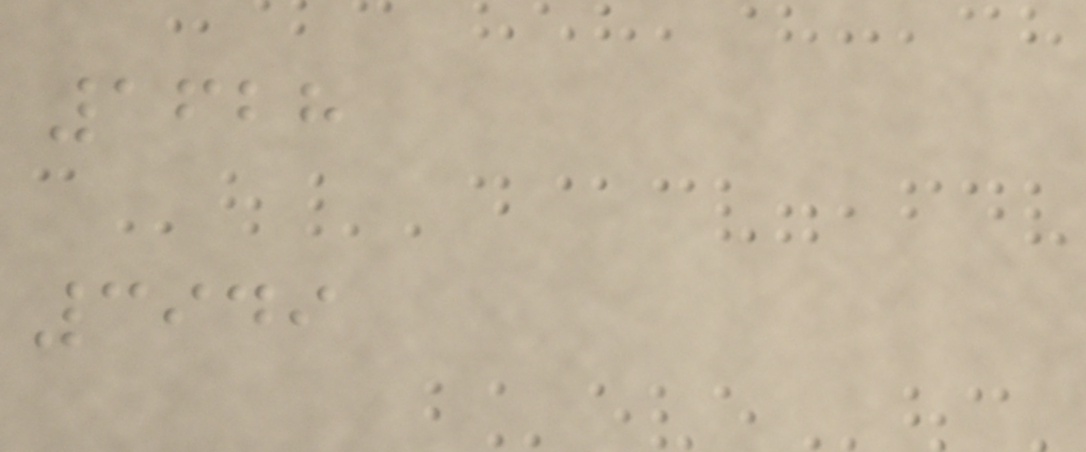1628
3949
